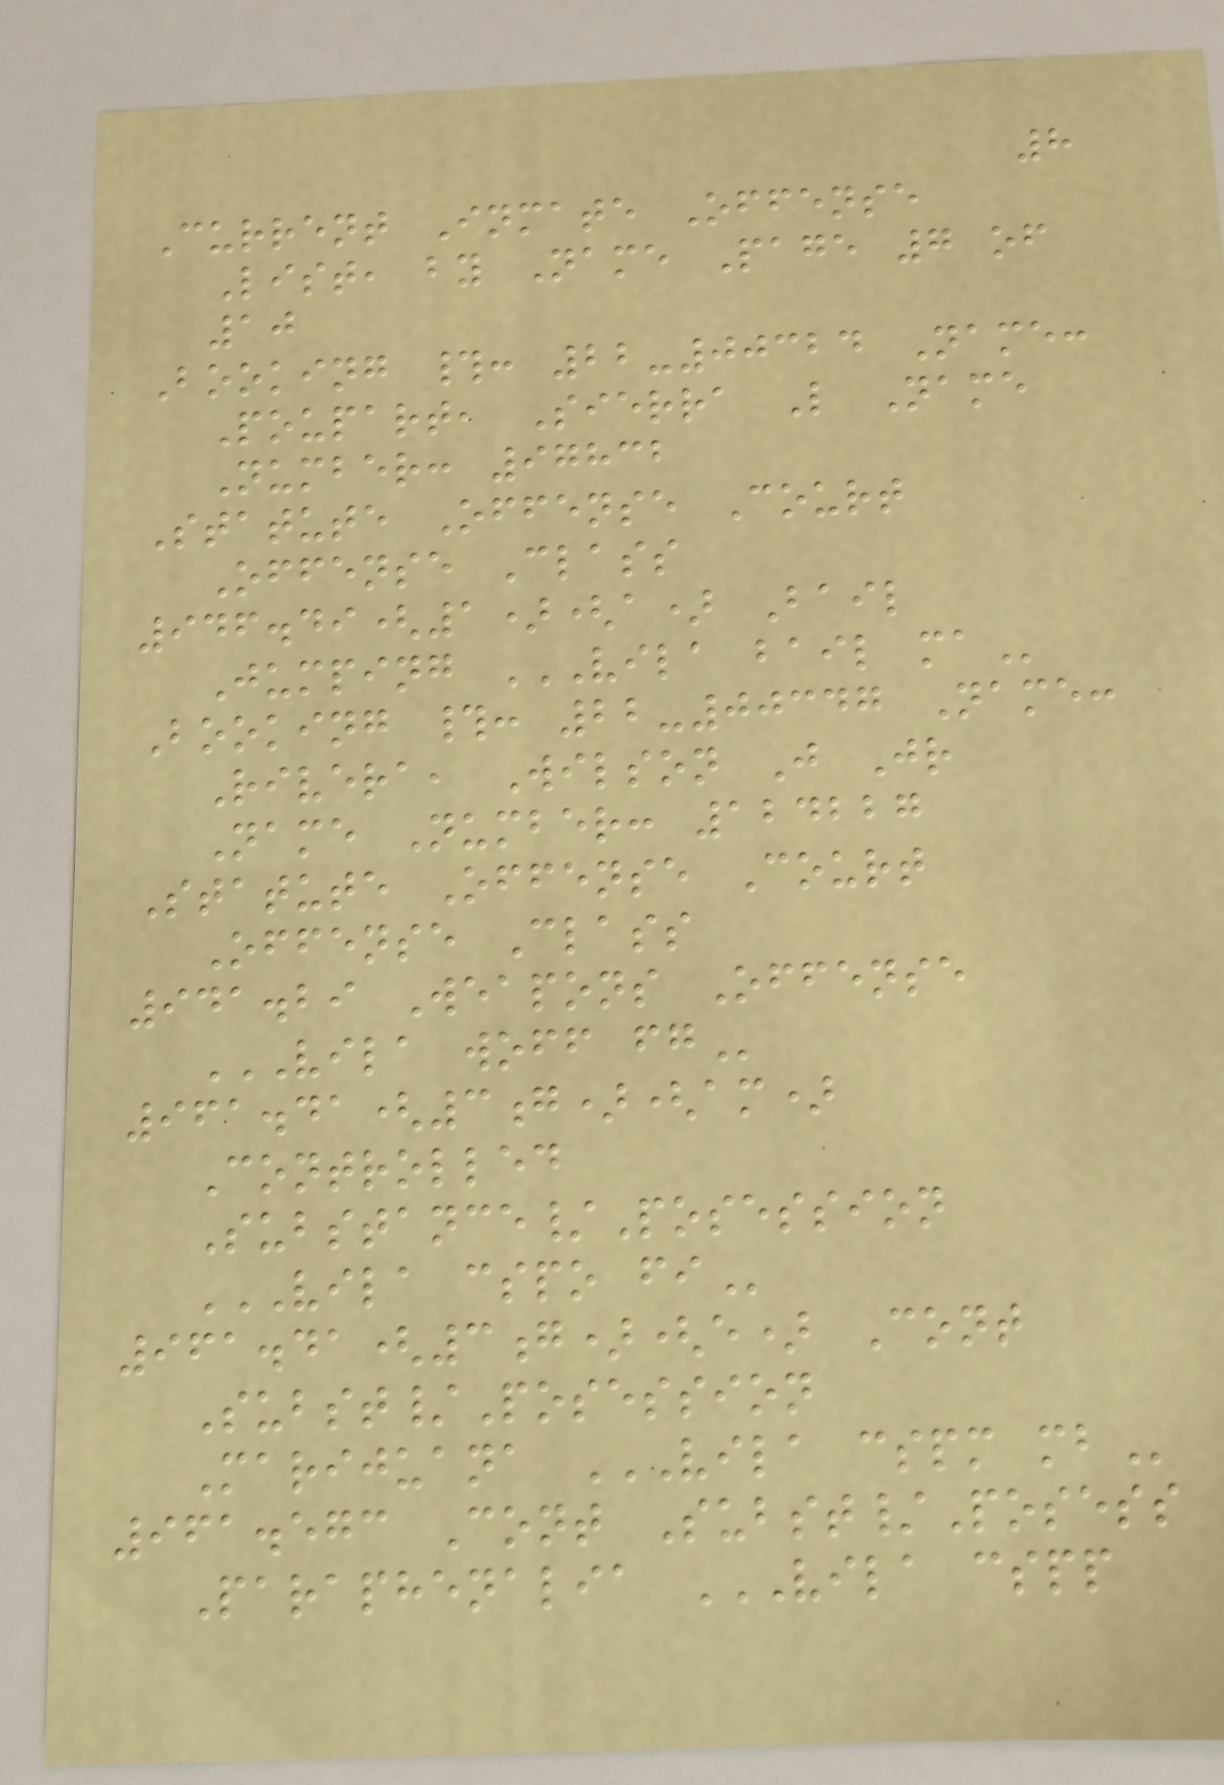8
Current Inmate Offense
List, by Name Page 7 of
10
Booking #: 22-00324 Name:
Poupart, Sierra L Name
Number: 97832
Statute Offense Court
Offense Class
946.49(1)(a) Bail
Jumping VILA BAIL MA
Booking #: 22-00347 Name:
Rivera, Wilson J Jr
Name Number: 124227
Statute Offense Court
Offense Class
941.29 Weapons Offense
VILA WOFF FG
961.41(3g)(am)
Controlled
Substance/Posession
VILA CSPO FI
961.41(3g)(e) Cont
Subst/Posession
Marijuana VILA CSPM MB
961.573 Cont Subst/Posess
Paraphenalia VILA CSPP
